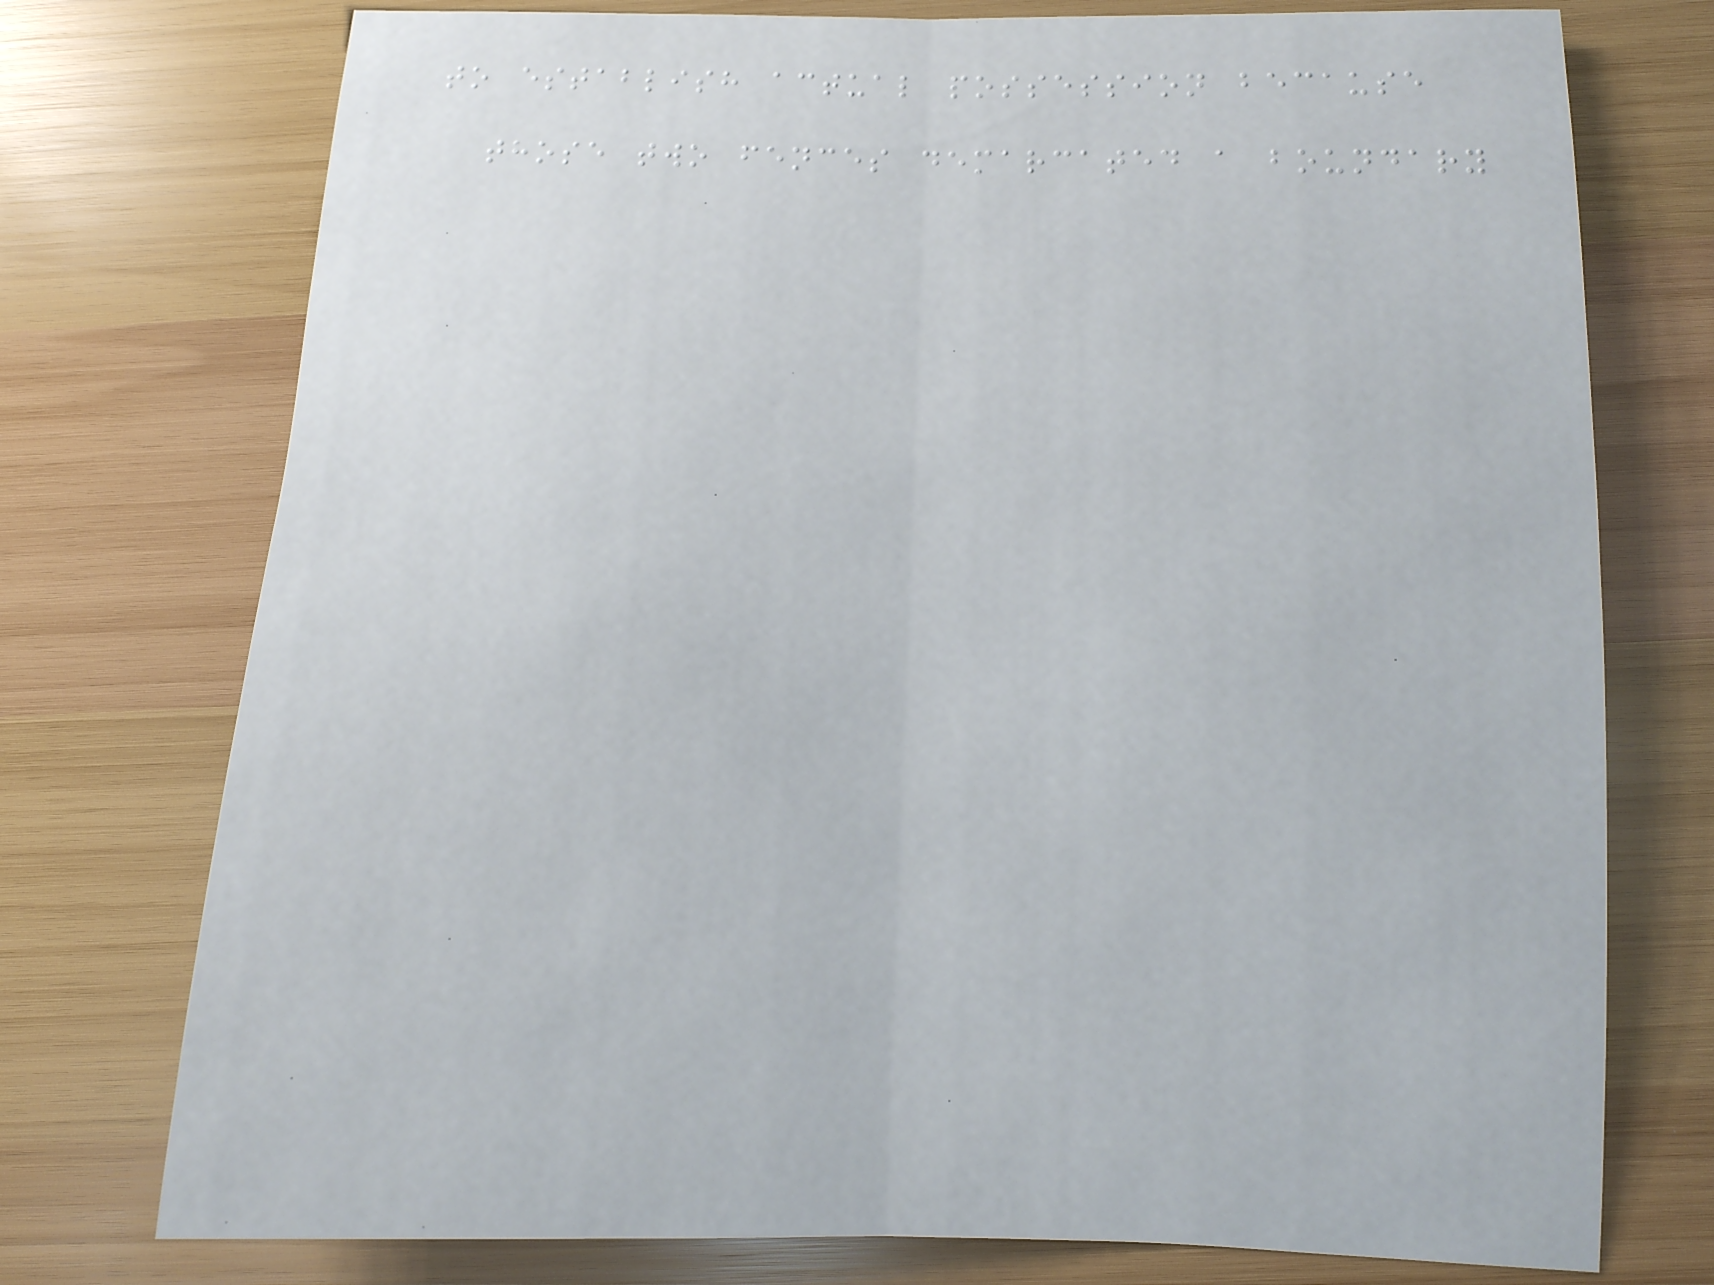to establish actual possession because
those two fences demarcated a boundary
